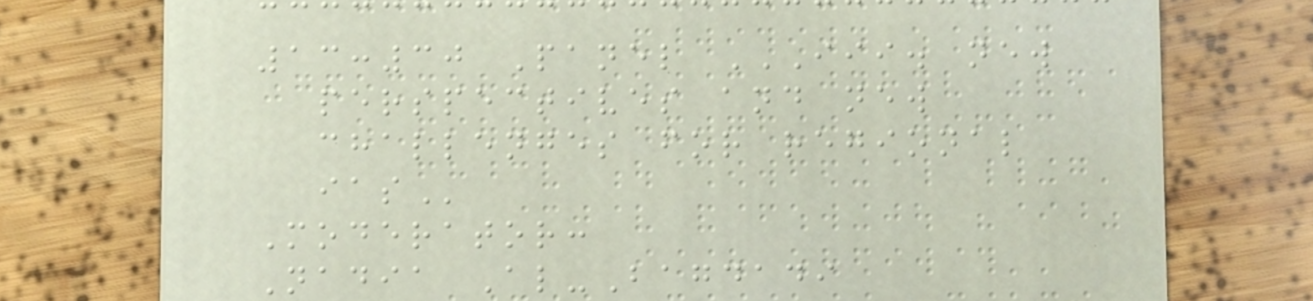13:30 Panel III. NEW
PERSPECTIVES AND NEW
CHALLENGES FOR REGIONAL
IAS
Moderator:
Nadia Al-Bagdadi
